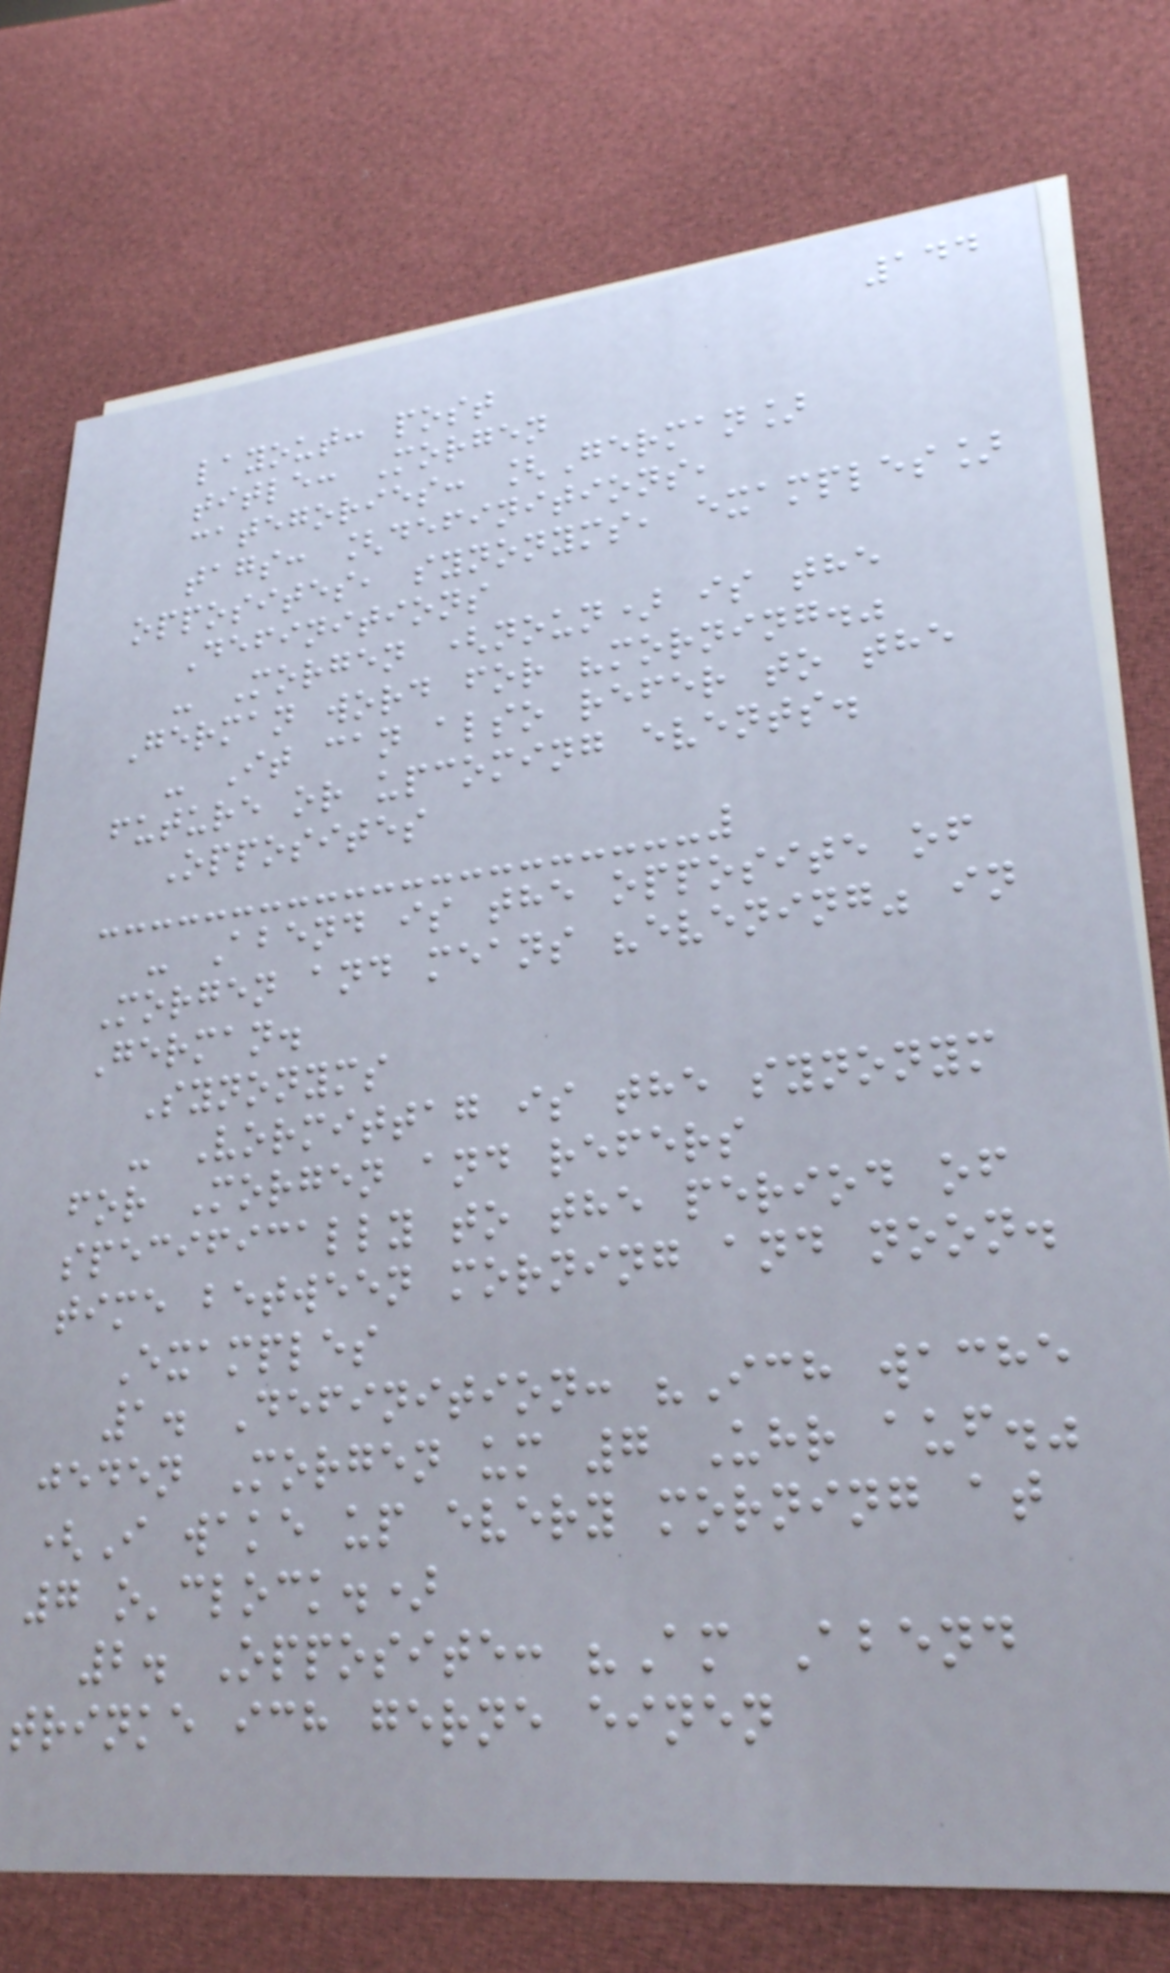144
layout: post
title: Morgen
categories: [German]
tags: [definitions,
opposites, synonyms, examples]
Definitions
- Morgen (noun) is the
German word for "morning."
- It can also refer to the
future or upcoming events.
Opposites
- Abend is the opposite of
Morgen and means "evening" in
German.
Synonyms
- Vormittag is the synonym
for Morgen and refers
specifically to the period of
time between morning and noon.
Examples
1. Definition: "Ich wache
jeden Morgen um 7 Uhr auf."
(I wake up every morning at
7 o'clock.)
2. Opposite: "Am Abend
trinke ich gerne einen
